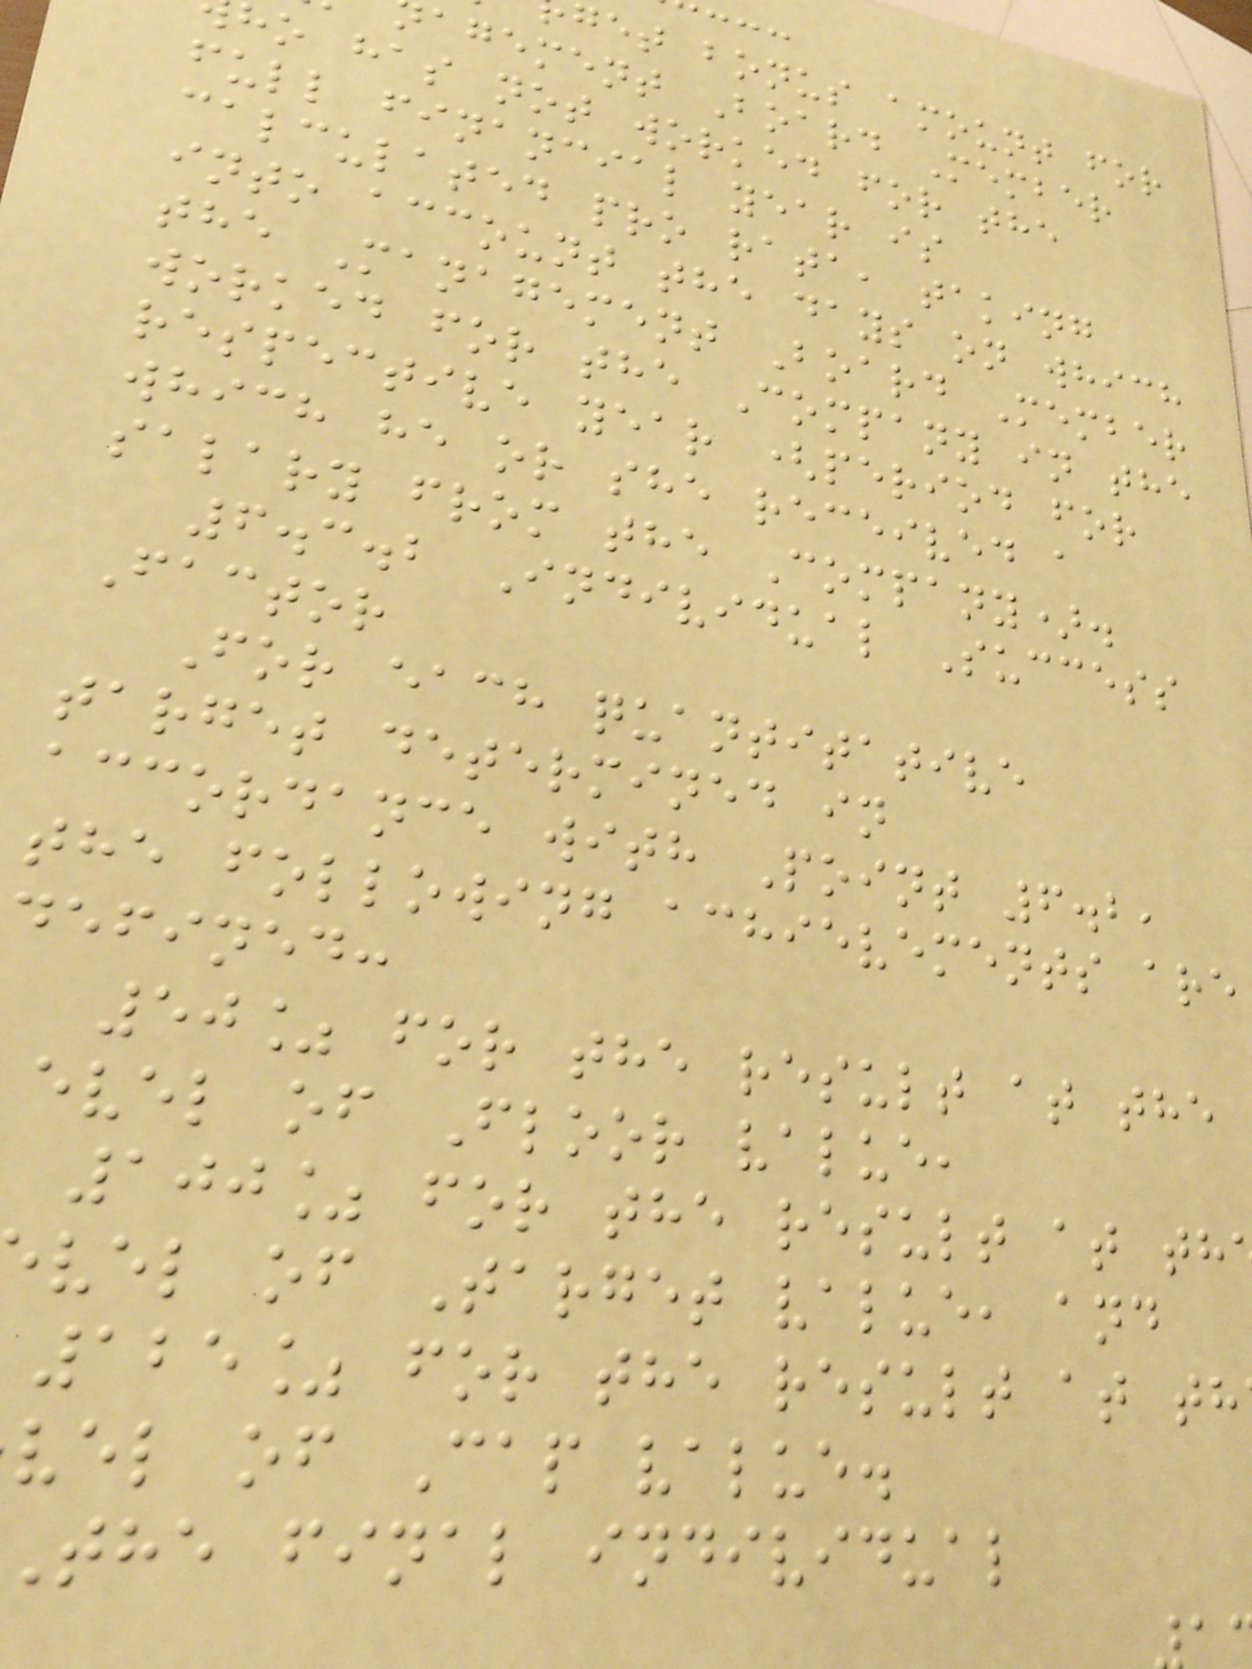get bonus amount for
agement Board Member
ho has not worked for the
full financial year is
calculated pro rata, taking
into account the days on which
the Management Board Member
worked for the Company in the
respective year (period for
which he or she received a
salary from the Company).
6.3.2 Individual Success
Factor
For each quantitative
target determined in
accordance with Point 6.2,
the following achievements are
defined:
50% for the result at the
evel of Floor value,
100% for the result at th
vel of Target value, and
125% for the result at th
vel of Cap value.
the final individual
